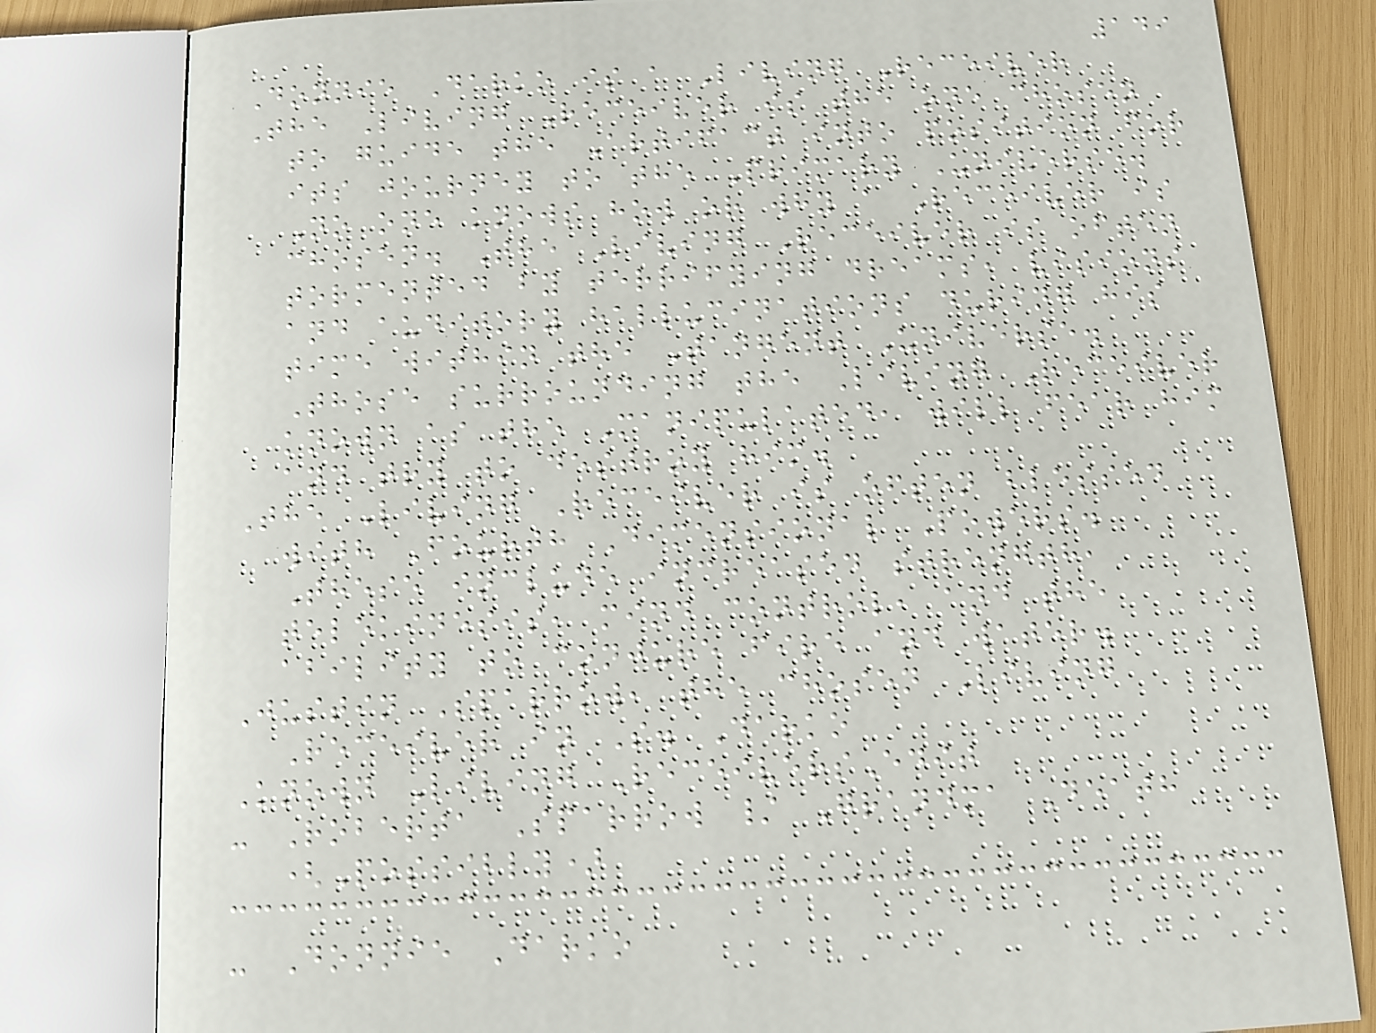149
Donnie Darko is a Living Receiver
The Living Receiver is the one chosen
to guide the Artifact into position for
its journey to the Primary Universe.
No one knows how or why a Receiver is
chosen. The Living Receiver is often
tormented by terrifying dreams, visions
and auditory hallucinations during his
time within the Tangent Universe.
Those surrounding the Living Receiver
known as the Manipulated, will fear him
and try to destroy him.
The Living Receiver is often blessed
with Fourth Dimensional Powers.
These include increased strength,
telekinesis, mind control, and the
ability to conjure fire and water.
Justin Sparrow, the chosen Living
Receiver in S. Darko
Known Living ReceiversEdit
- Roberta Sparrow / Grandma Death
(Possibly)
- Donnie Darko
